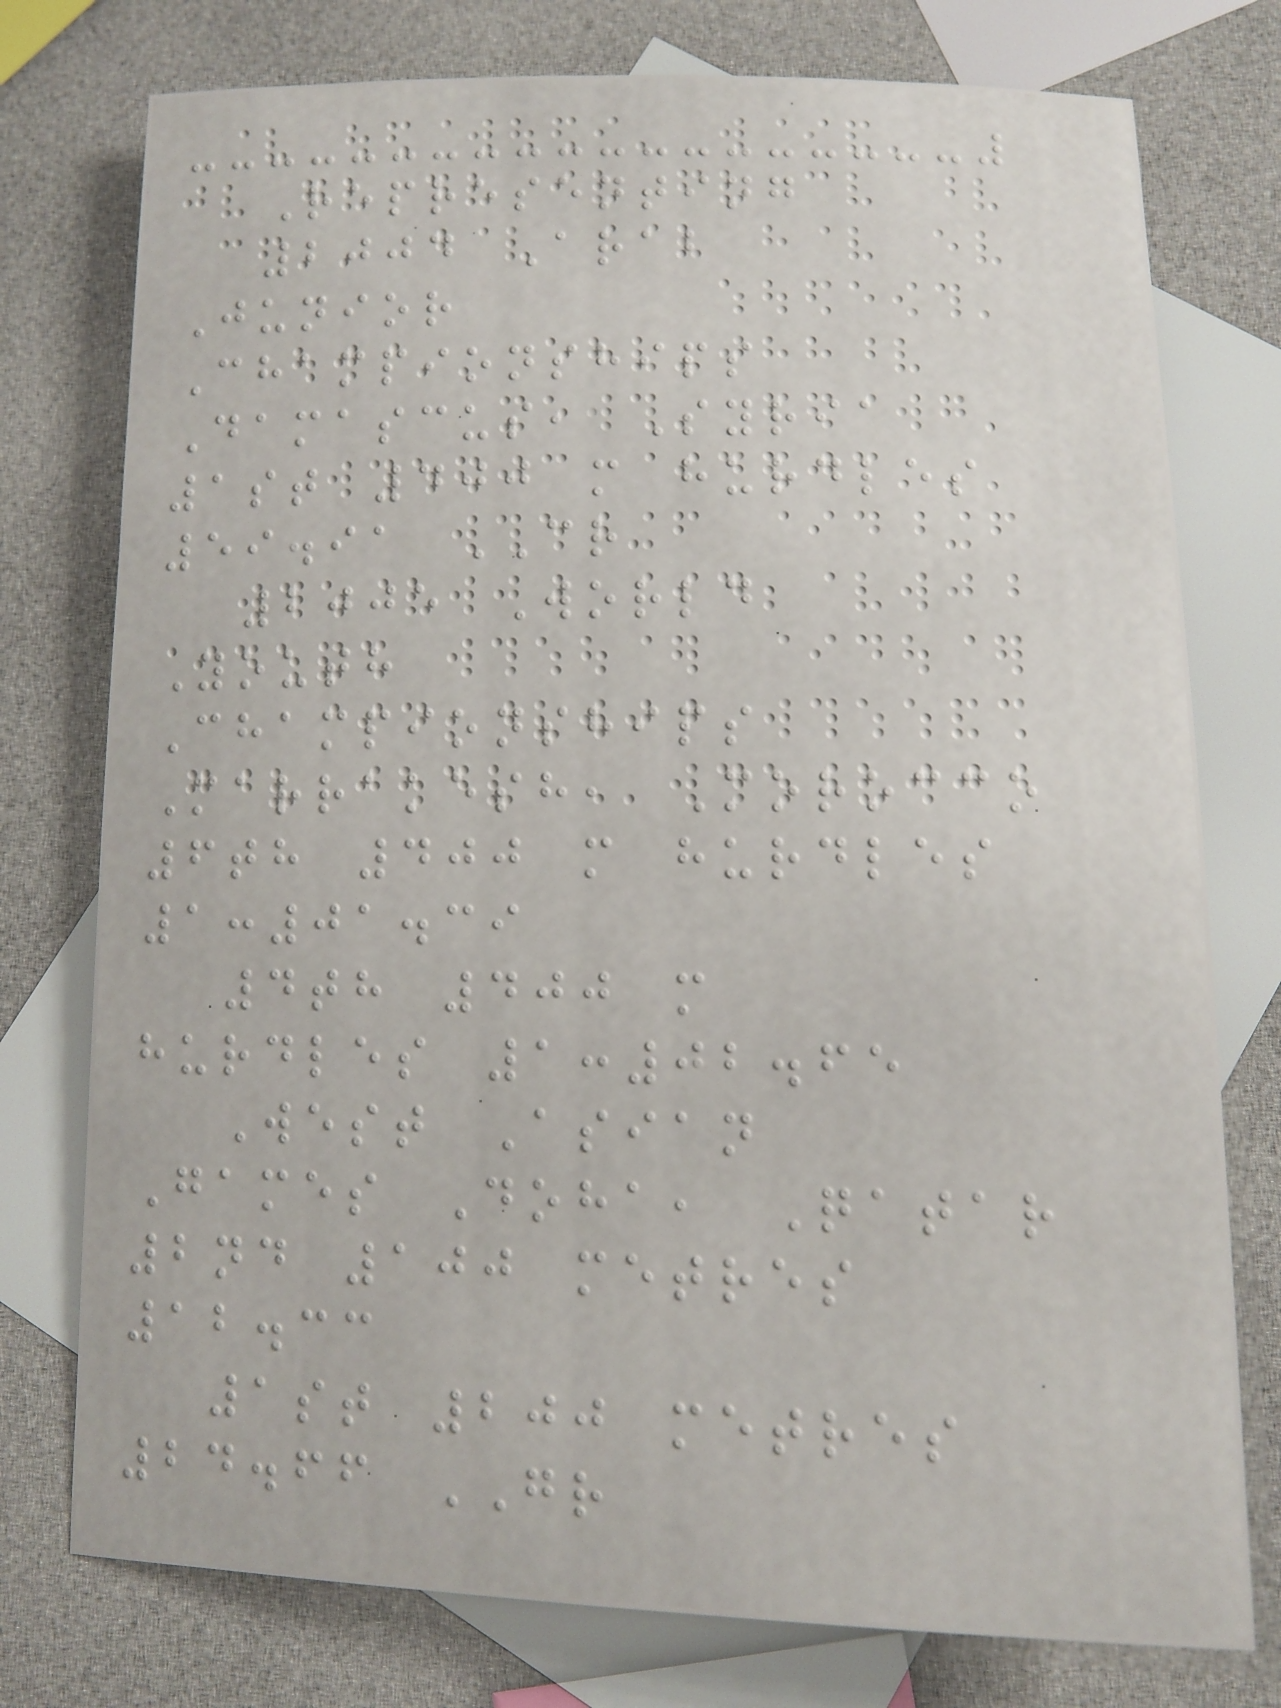Representing
2004 Arab
Junior
Championships
Damascus, Syria
1st 400 m hurdles
59.91 CR
2005 World
Youth
Championships
Marrakesh, Morocco
6th 400 m hurdles
1:01.39
4th 400 m
hurdles 1:02.65
West Asian
Games Doha, Qatar
2nd 100 metres
12.33
1st 200 metres
24.66 GR
